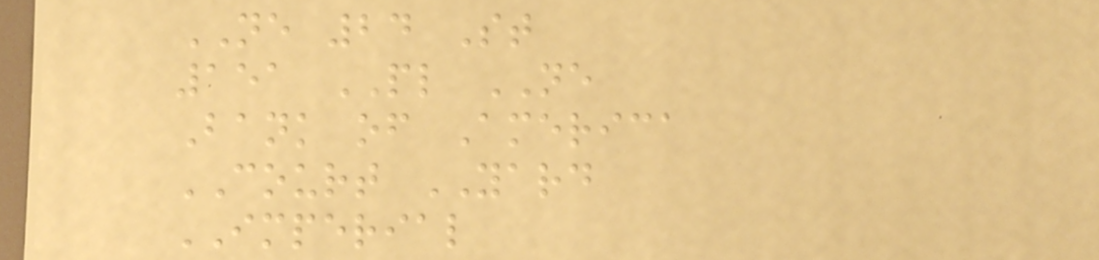NE 24 St
151 PL NE
Bank of America
COURT YARD
IMPERIAL
